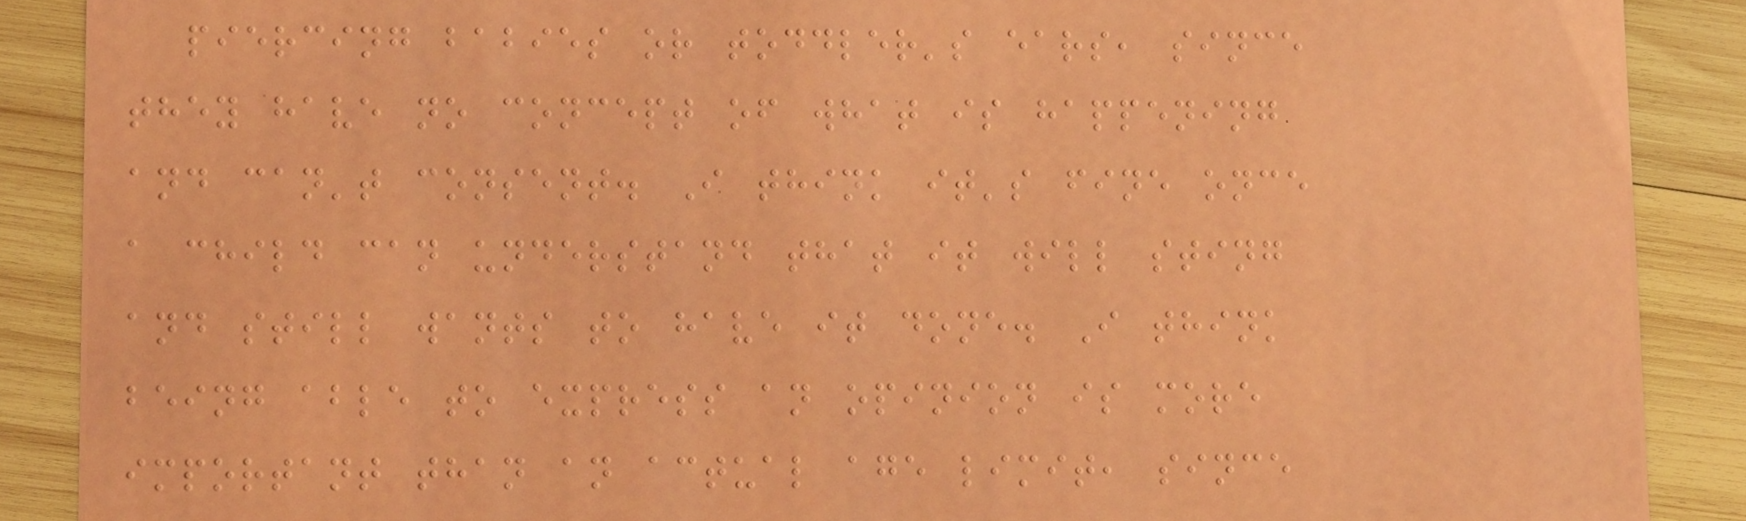piercing babies or toddler's ears, since
they have no concept of what is happening
and can't consent. I think it's fine once
a child can understand that it will sting
and still wants to have it done. I think
being able to express an opinion is more
important than an actual age limit, since
